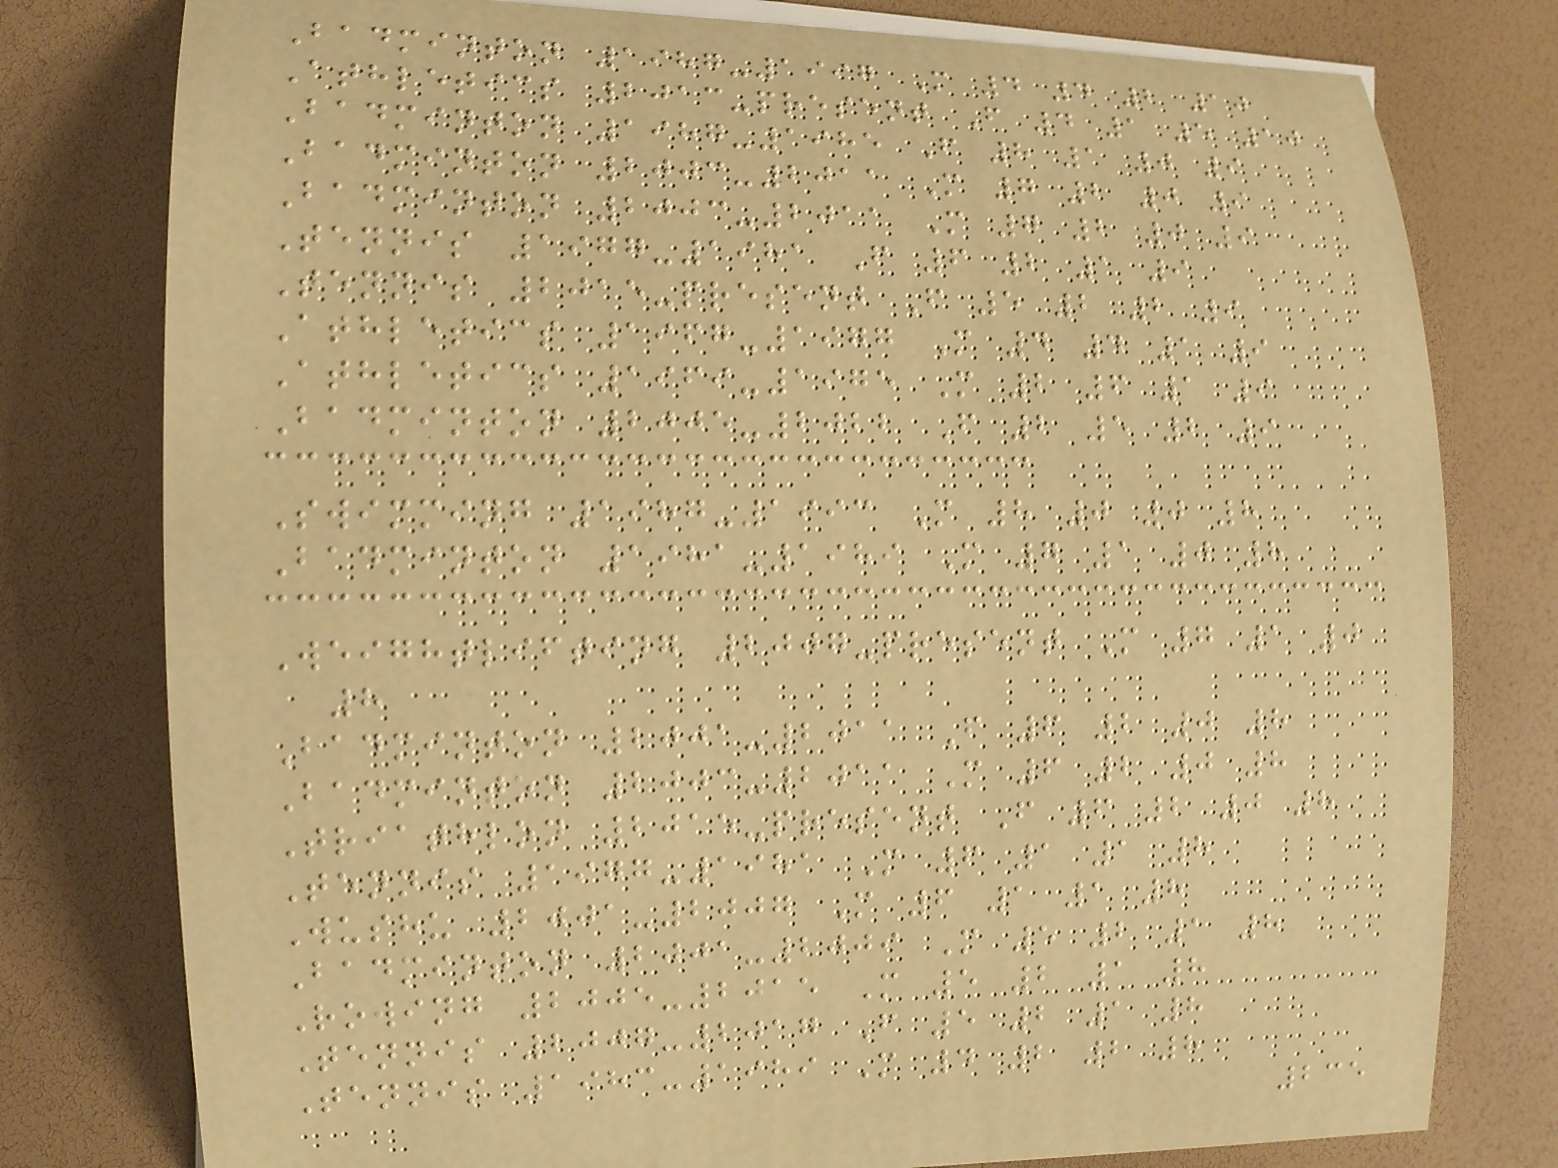Badminton 1987-1997 M 4 4 2 10
Athletics 2013-present F 4 1 5 10
Badminton 1987-1985 F 8 1 0 9
Badminton 2003-2011 M 7 2 0 9
Badminton 2003-2011 M 7 2 0 9
Tennis 1977-1981 F 6 2 1 9
Tennis 2015-present F 5 2 2 9
Athletics 1967-1977 M 4 4 1 9
Athletics 1969-1975 M 2 6 1 9
Badminton 2005-2022 F 2 5 2 9
Swimming 1987-1993 M 8 0 0 8
Badminton 1981-1989 M 7 1 0 8
Weightlifting 2007-present M 7 1 0
8
Badminton 2001-2011 F 6 2 0 8
Badminton 2003-2011 M 6 2 0 8
Triathlon 2015-present F 6 2 0 8
Tennis 1977-1981 M 6 1 1 8
Wushu 2001-2007 M 6 1 1 8
Badminton 2001-2009 M 5 2 1 8
Rowing 2005-2015 M 5 2 1 8
Tennis 2007-2017 F 5 2 1 8
Tennis 1983-1989 M 4 2 2 8
235
